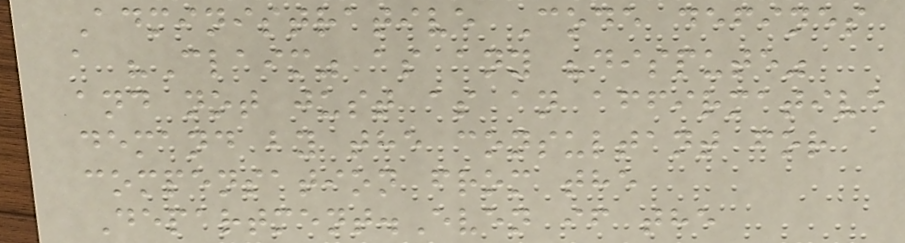Administrative Code defines
a "Claim" as any "dispute"
and not just as an affirmative
demand by the consultant for
compensation from the
Department.Even if the
